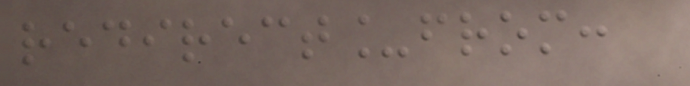redirect_from:
